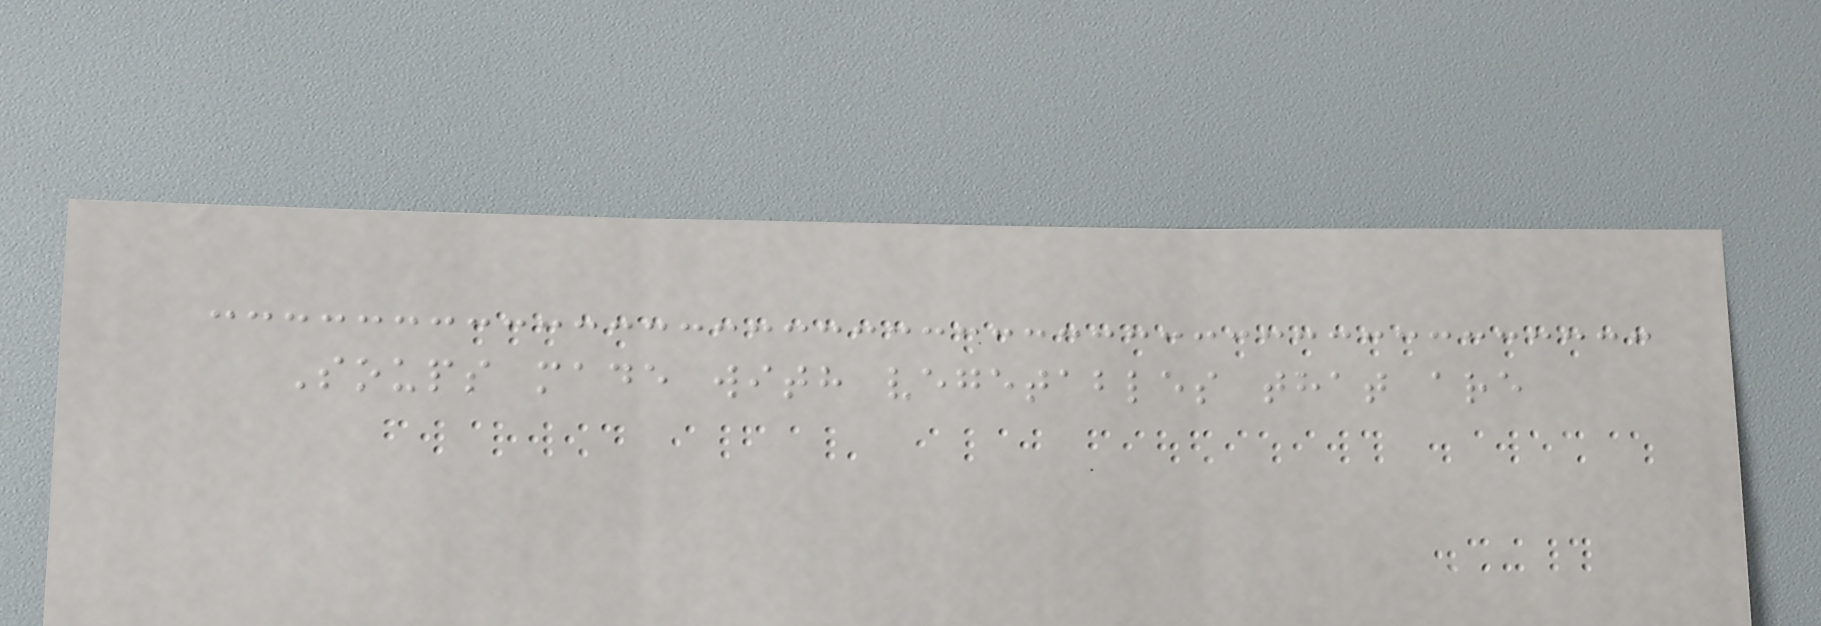Soups made with vegetables that are
